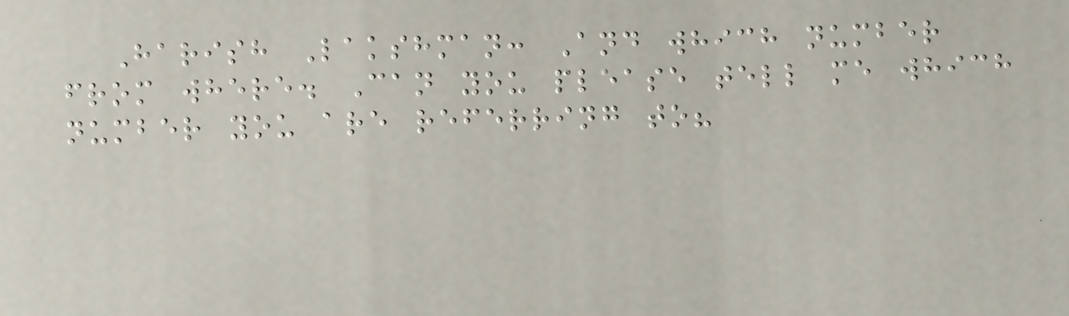Harish Lakshman: And which number
from where. Can you please tell me which
number you are referring to?
